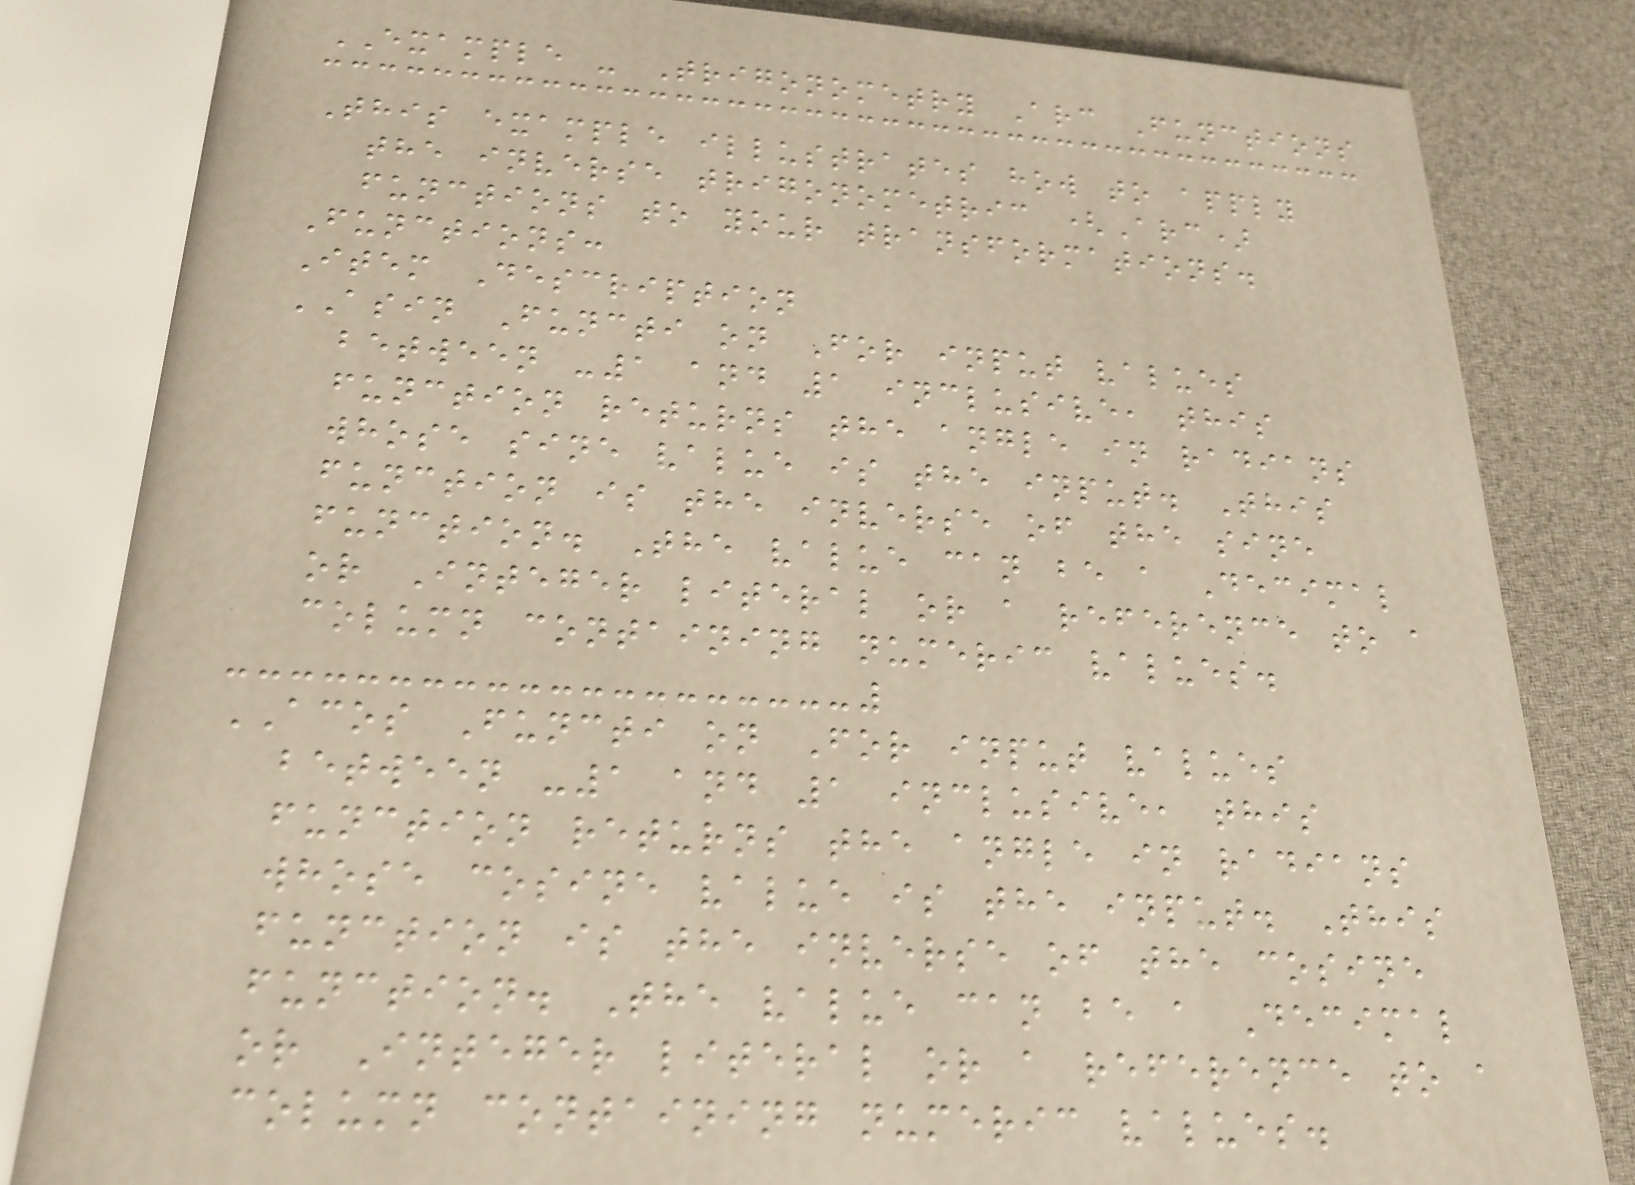EXAMPLE - Trigonometry Arc Functions
This example illustrates how to apply
the inverse trigonometric (Arc)
functions to your transformations.
Functions:
Item Description
ASIN Functi on For input values
between -1 and 1 inclusive, this
function returns the angle in radians
whose sine value is the input. This
function is the inverse of the sine
function. The value can be a Decimal
or Integer literal or a reference to a
column containing numeric values.
ACOS Functi on For input values
between -1 and 1 inclusive, this
function returns the angle in radians
whose cosine value is the input. This
function is the inverse of the cosine
function. The value can be a Decimal
or Integer literal or a reference to a
column containing numeric values.
